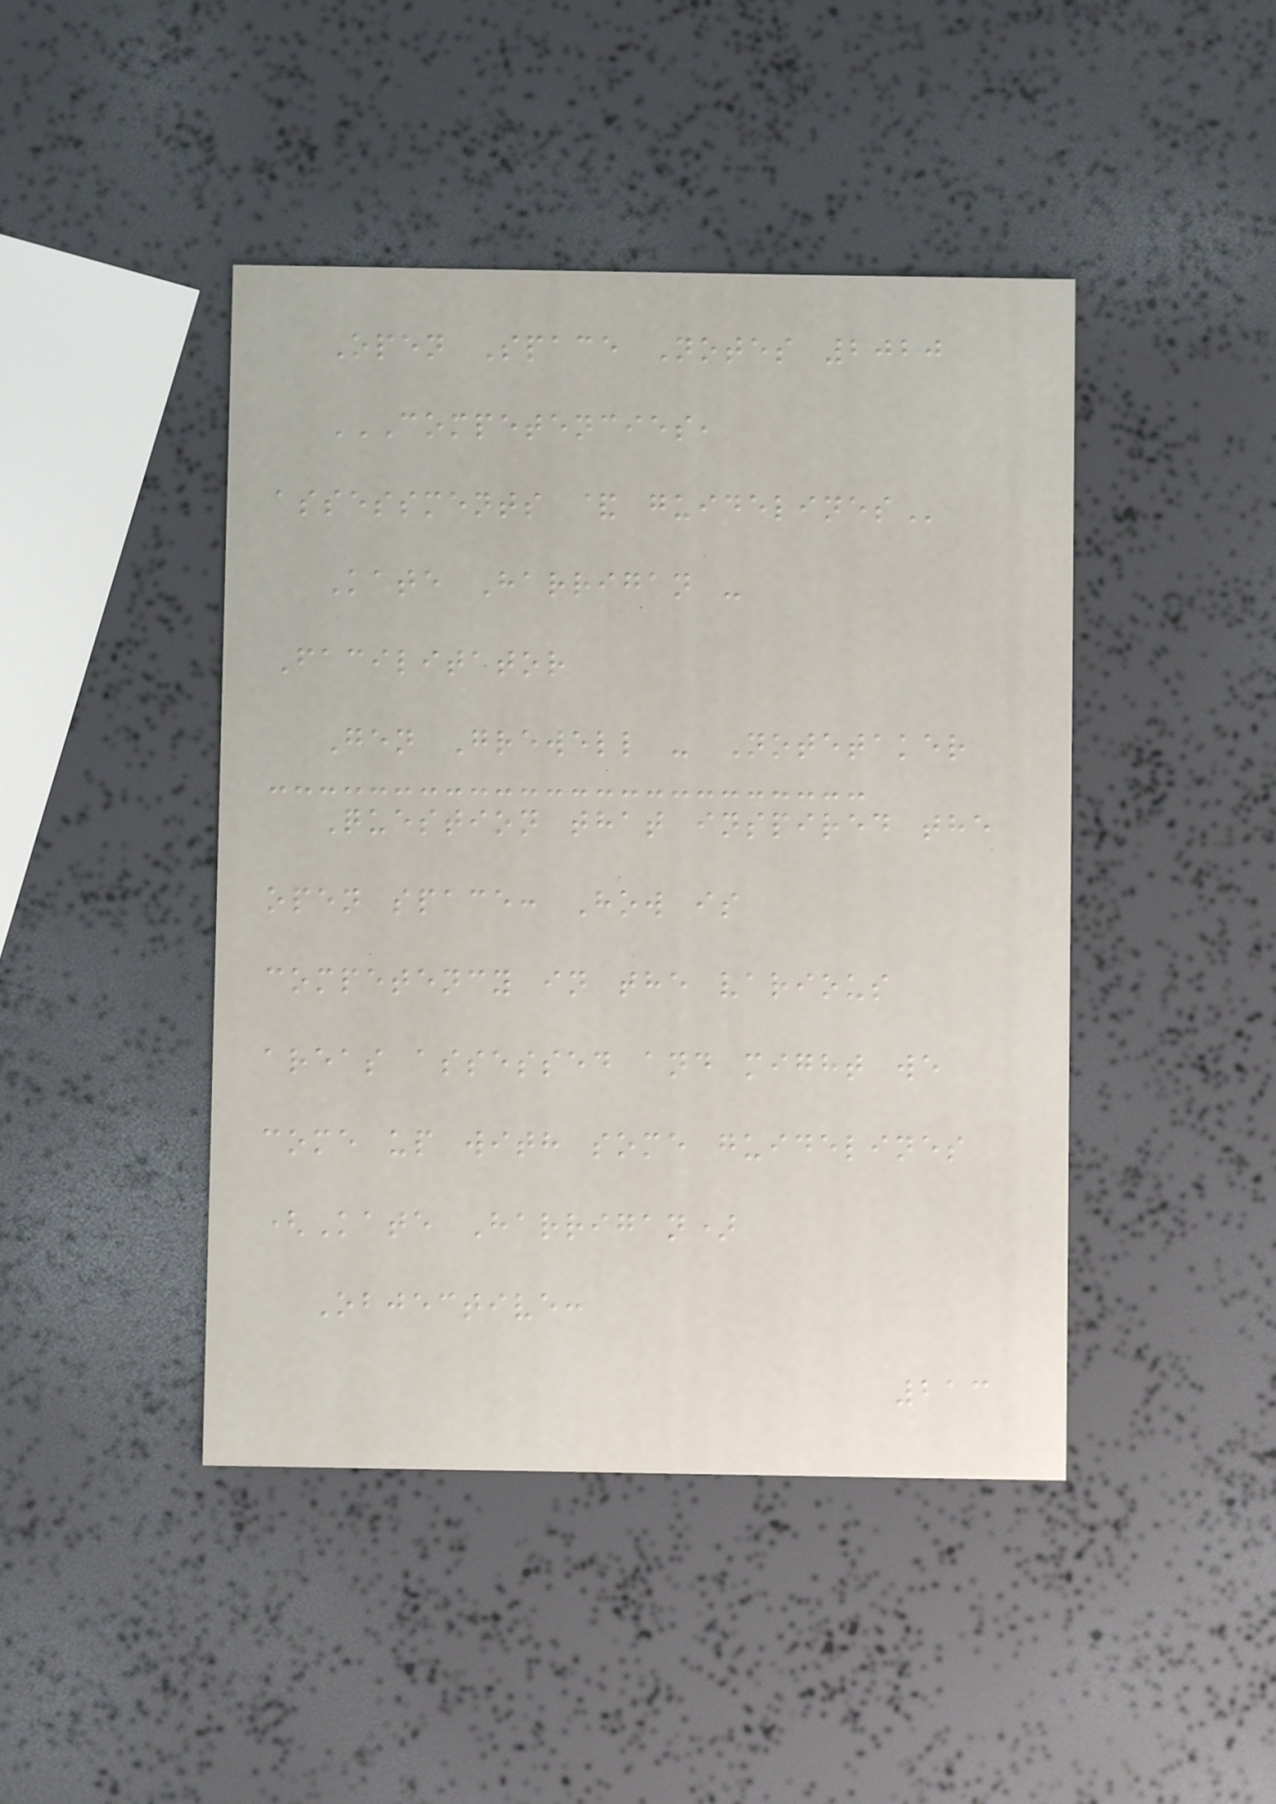Open Space Notes 2020
COMPETENCIES,
ASSESSMENTS & GUIDELINES
Kate Harrigan -
Facilitator
Gen Grewell - Notetaker
Question that inspired the
open space: How is
competency in the various
areas assessed and might we
come up with some guidelines
(Kate Harrigan)
Objective:
213
